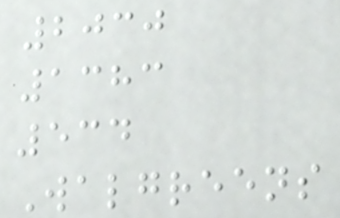2030
1383
534
Walgreens
